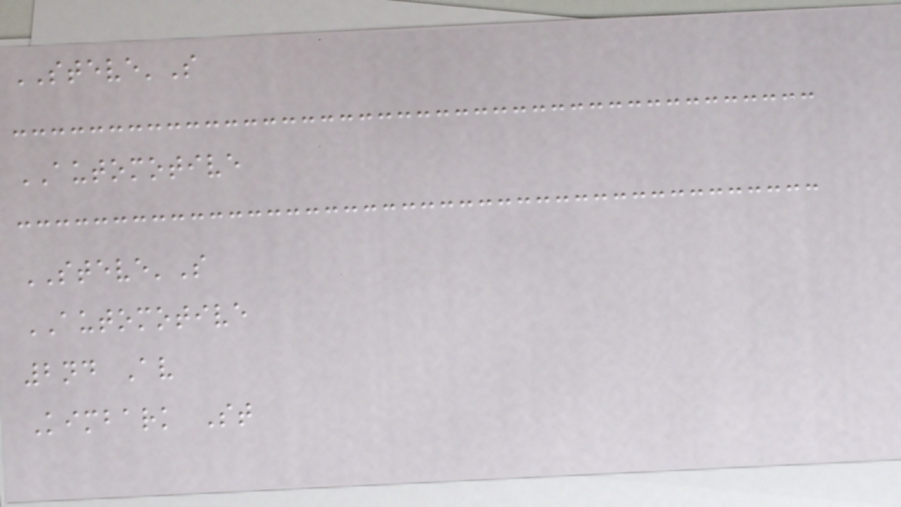STEVE'S
AUTOMOTIVE
STEVE'S
AUTOMOTIVE
2nd Av
Kimbark St
